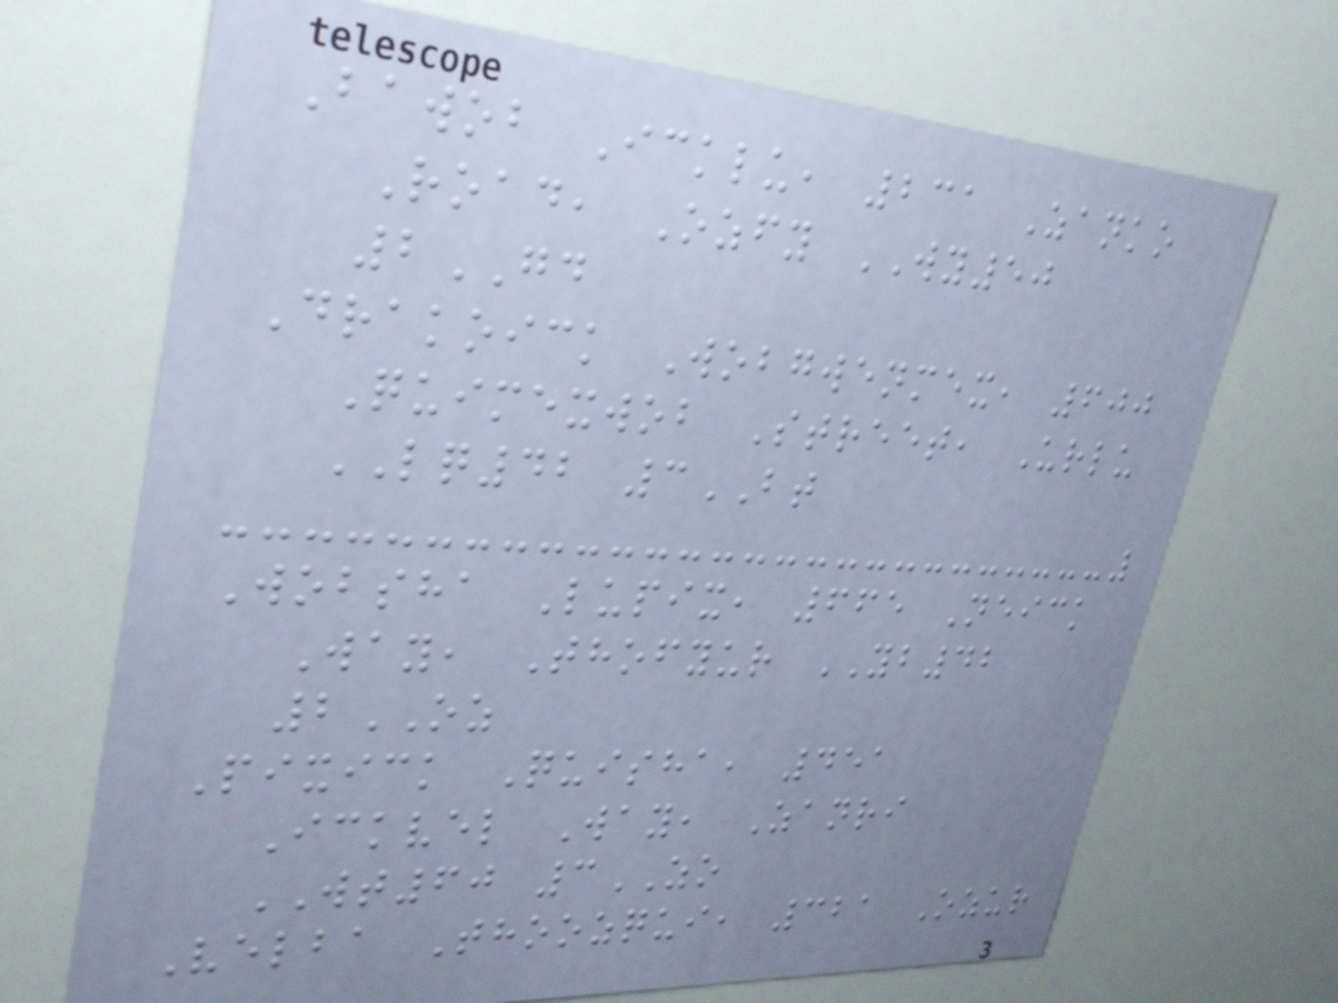Bawob Icklu, 231 Zanko
Road, Ozfy WY50
2GD
Drakoick Wobgwenmex, 600
Quimexwob Street, Urlu
LQ42 3BT
Wobsha Lupix, 665 Neick
Way, Thofyur YB42
2OZ
Pixick Quisha, 451
Ickvel Way, Zanri
WT60 3ZO
Velba Thoozqui, 321 Ozur
